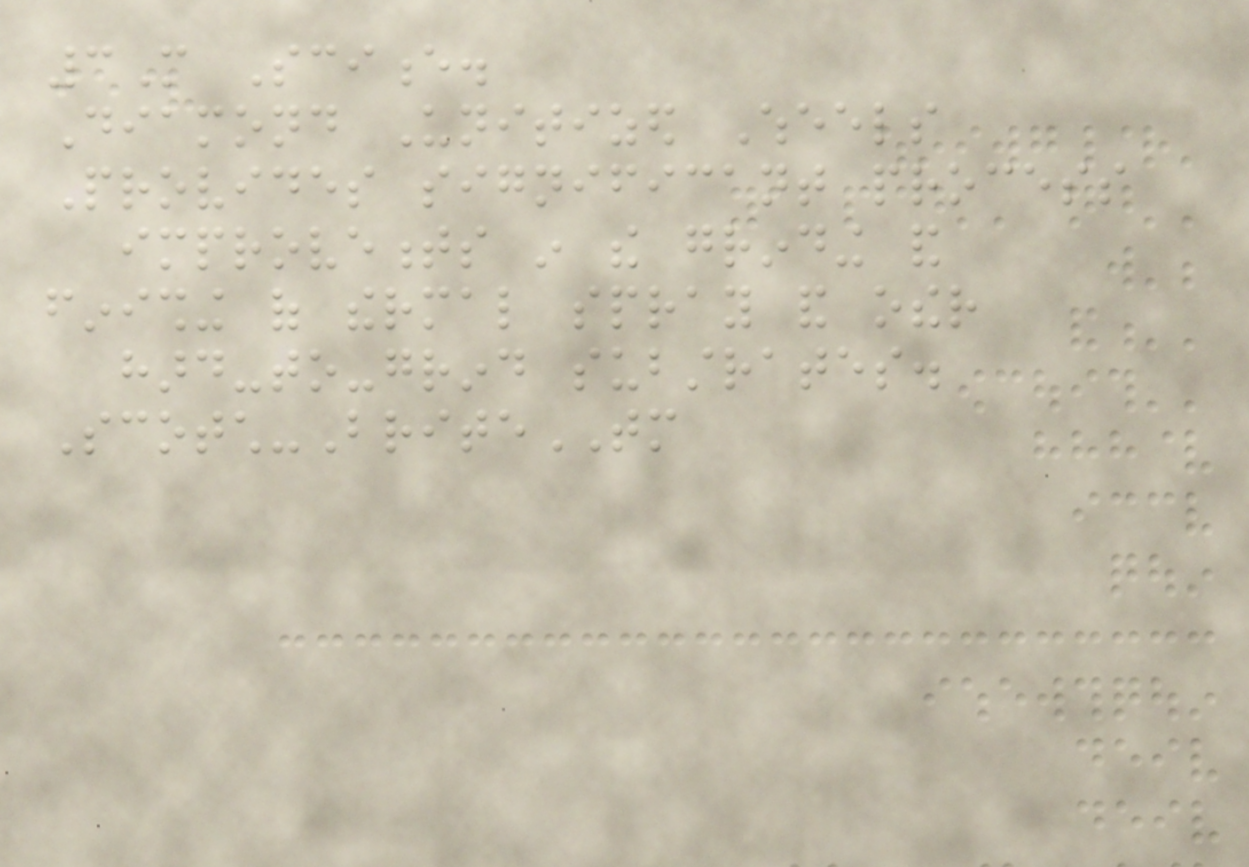3M Science.
Diamond Unitized Wheels
Provides significant process
improvements in the grinding and
finishing of thermal spray and other
hard-to-grind substrates.
Scotch-BriteTM
